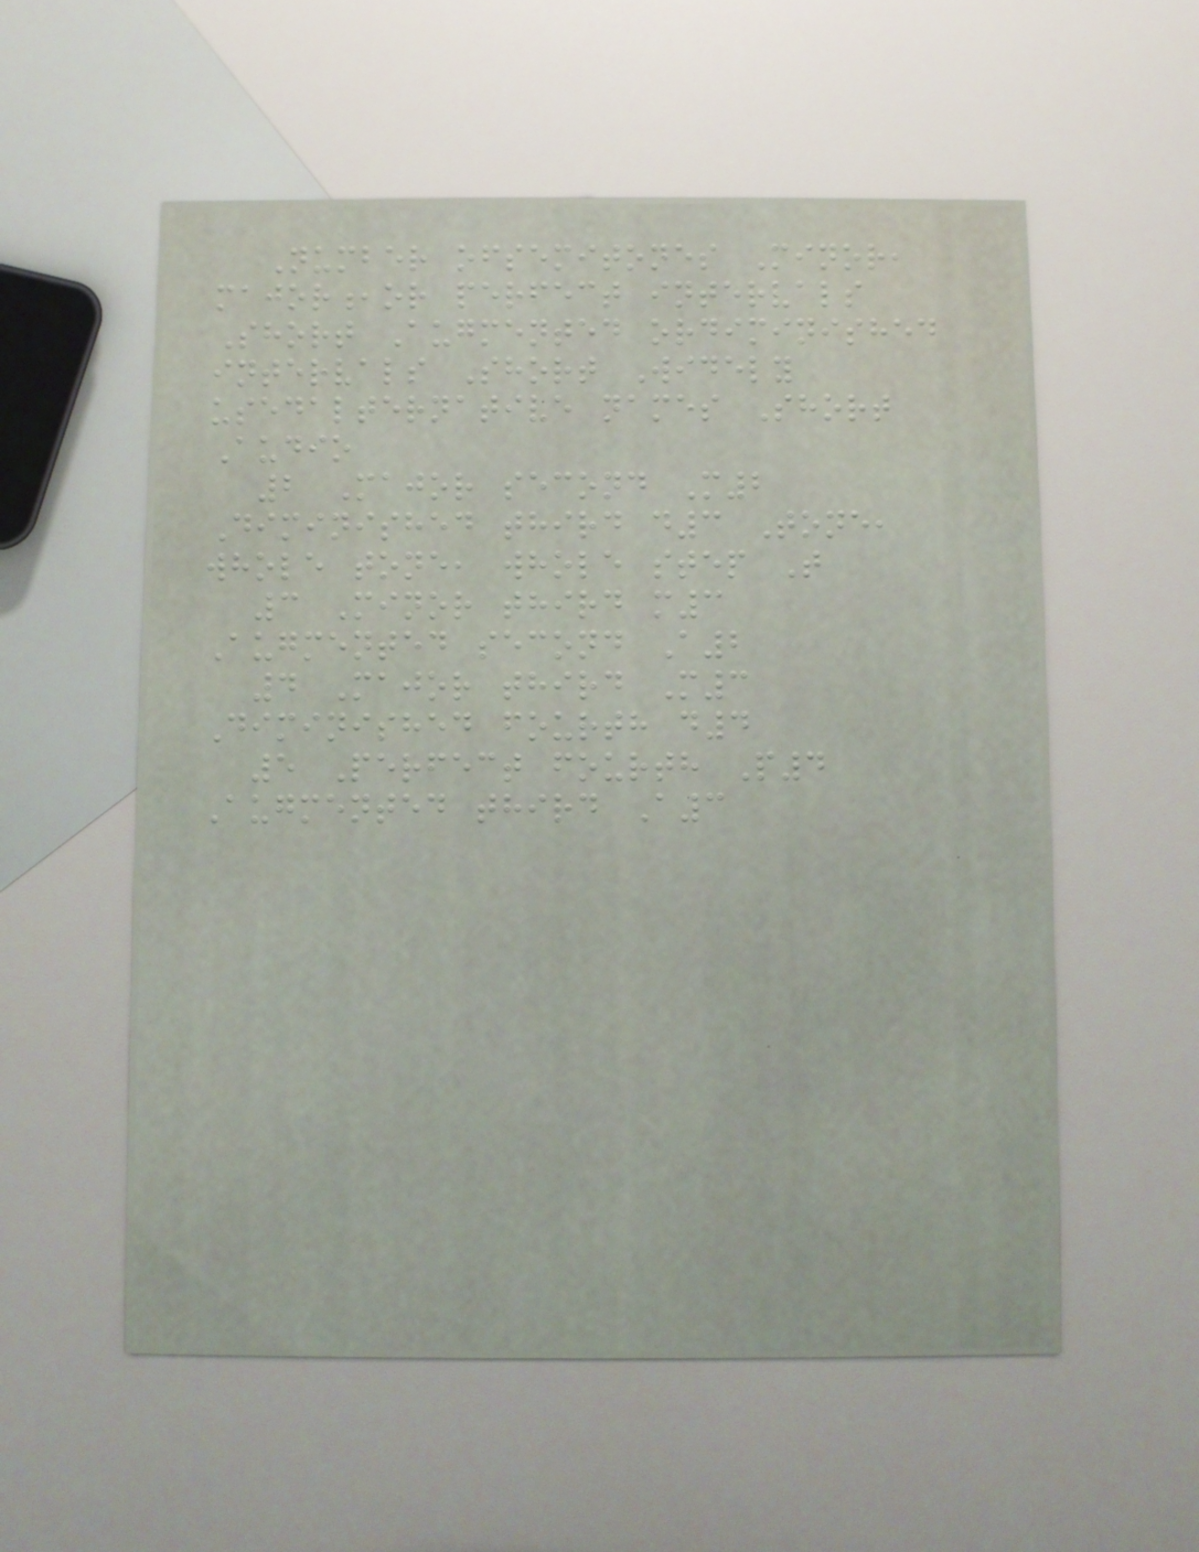Number ofsemitones Minor,
major,or perfect intervals
Short Augmented ordiminished
intervals Short Widely
usedalternative names Short
Audio
2 Major second M2
Diminished third d3 Tone,
whole tone, whole step T
3 Minor third m3
Augmented second A2
4 Major third M3
Diminished fourth d4
5 Perfect fourth P4
Augmented third A3
